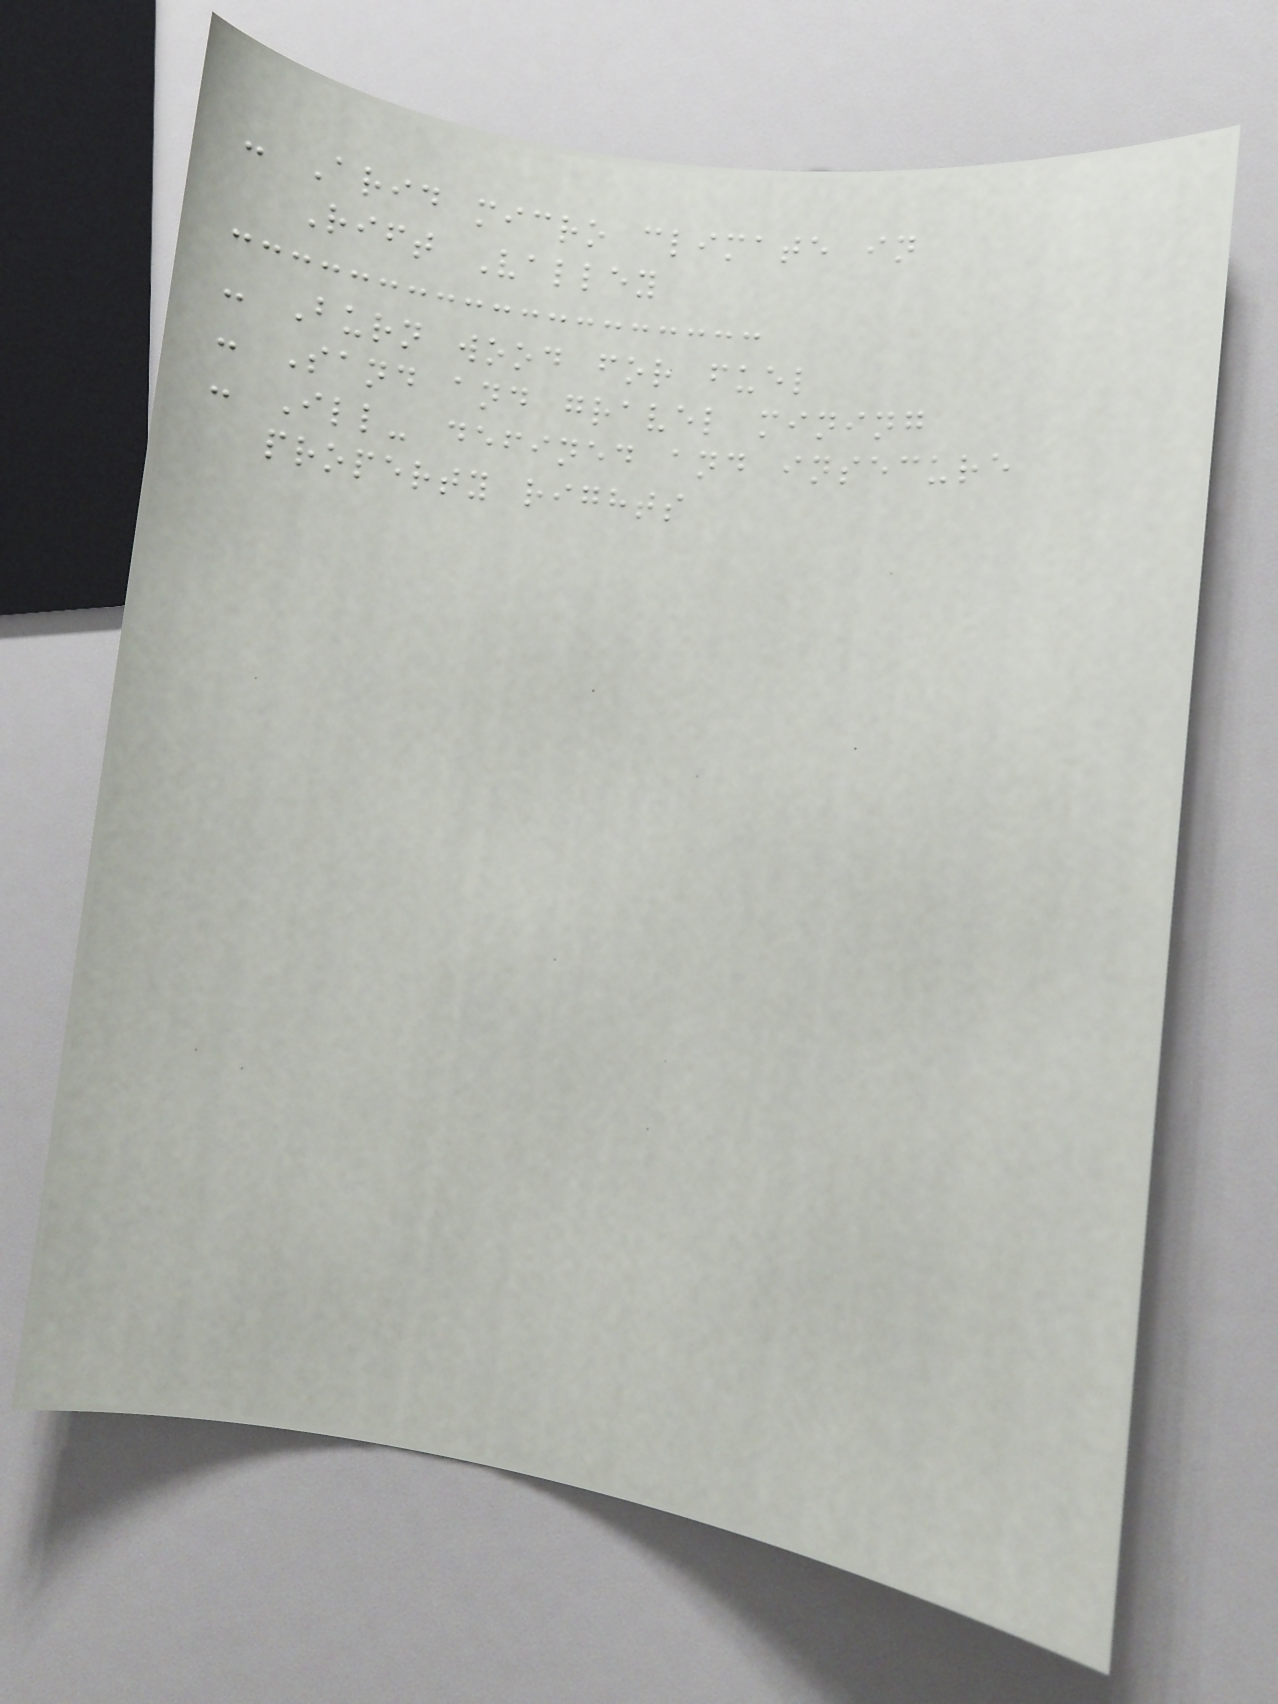- Arid micro climate in
Rift Valley
- Burn wood for fuel
- Sand and gravel mining
- Ill- defined and insecure
property rights
